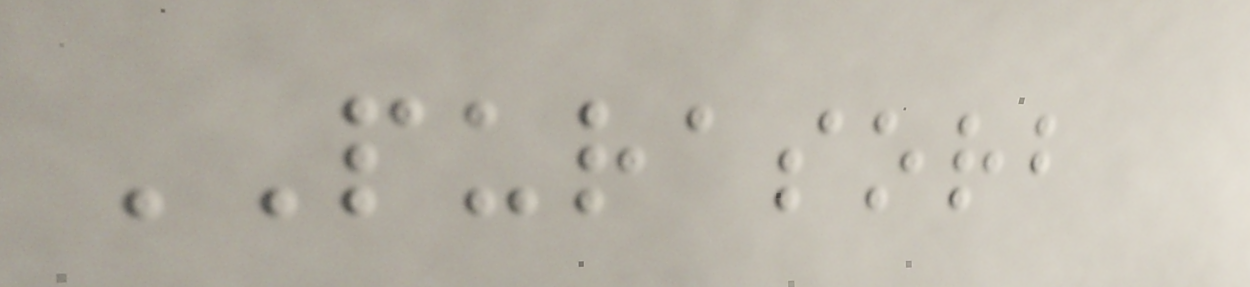PURASORB
